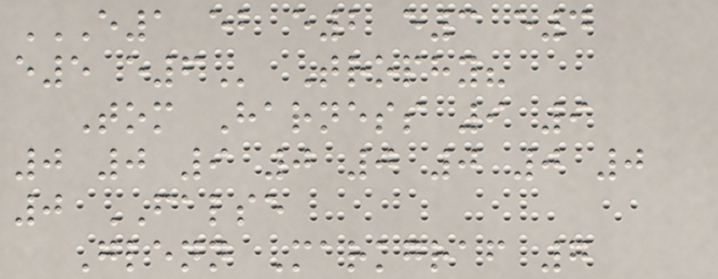E1 EB E2 E3 E4
E5 E6 Trophy?
Tom Harness 9 9
0 0 9 0 0 0 0 0
0 FALSE
Glenn Markgraf 7
